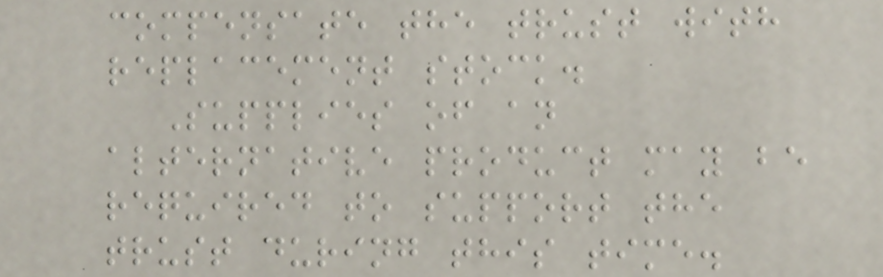compensate the trust with
replacement stock.
Supplies of an
alternative product may be
required to support the
trust during this time.
